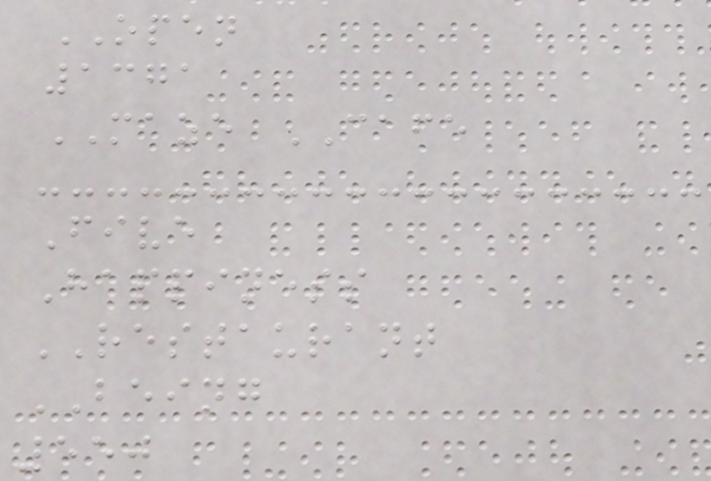OPEN
1371
MAZE CAFE
Five
Happiness
RESTAURANT
BEING
550
